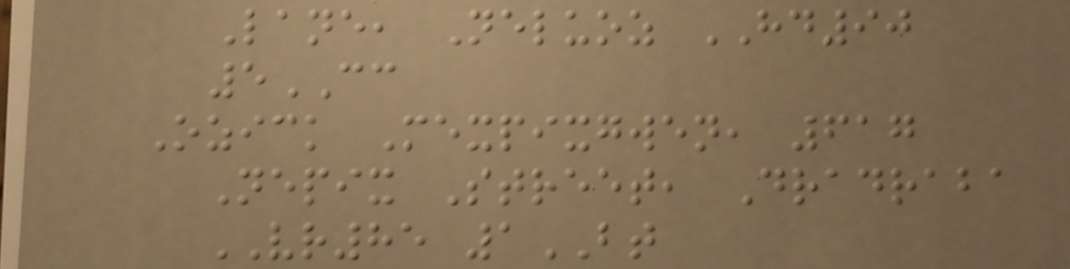Lane, Neluoz HD90
5CC
Ozick Mexpixgwen, 617
Nepix Street, Dradraba
VR85 1BT
